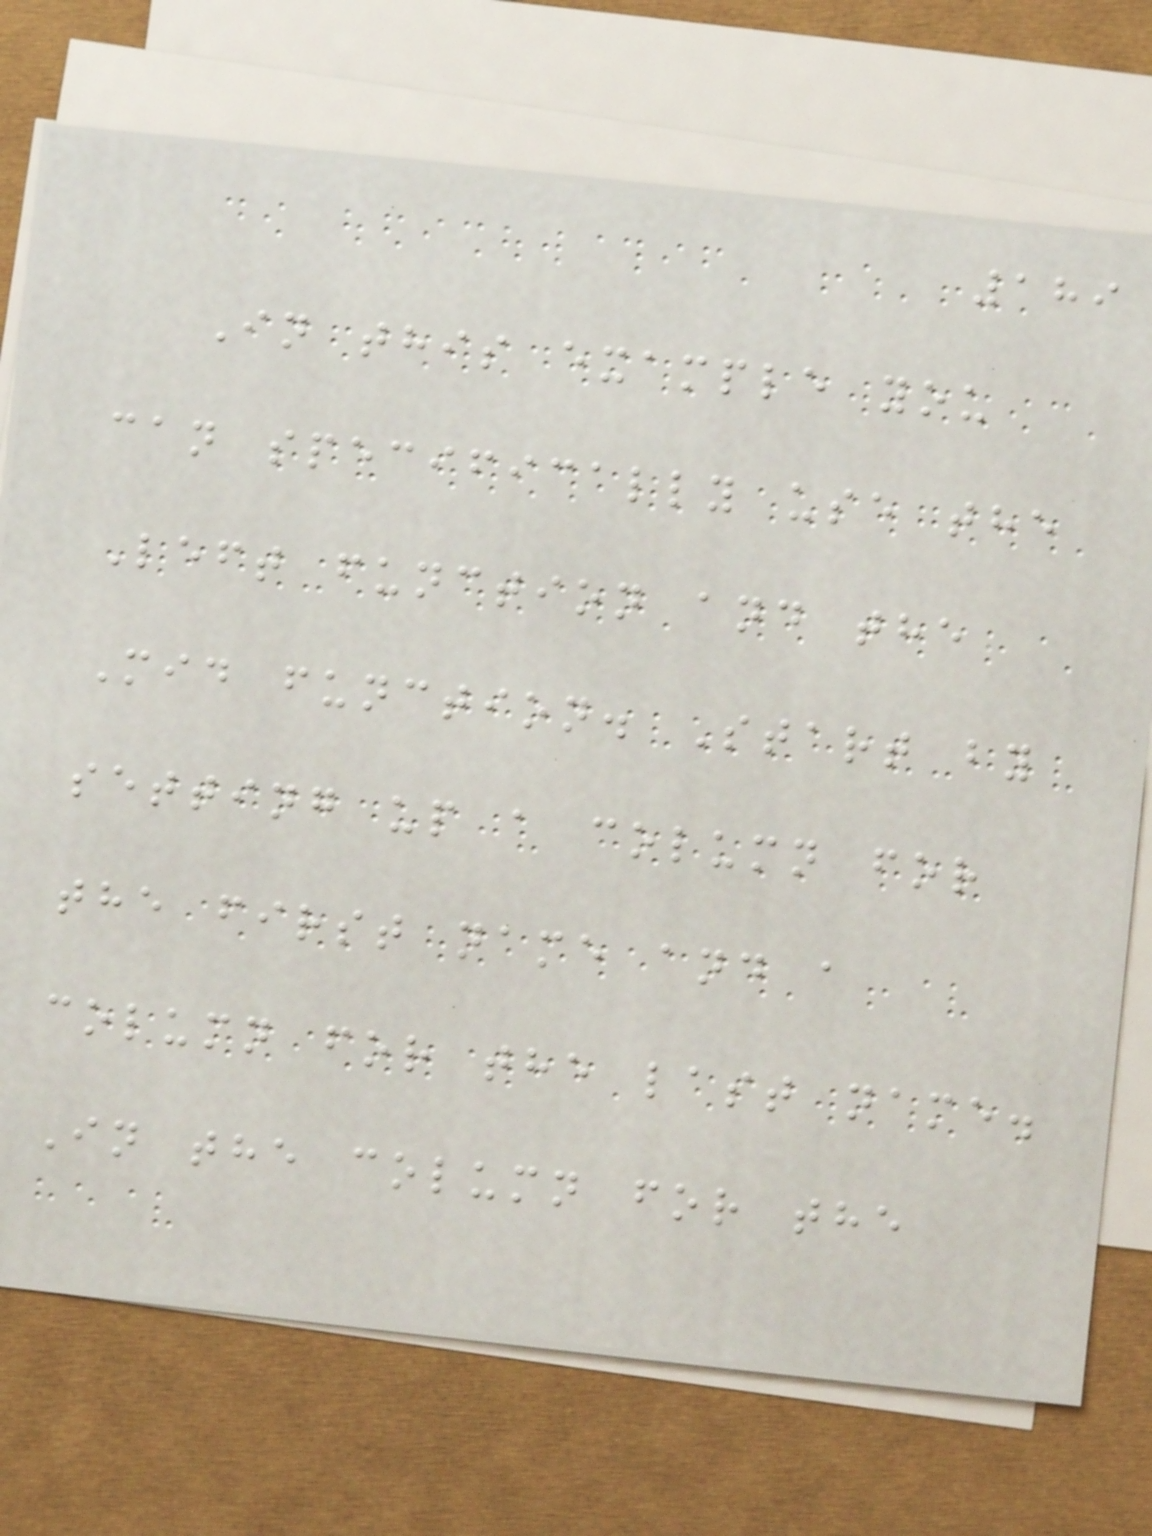189
In this example you
can specifically use the
Left function and the
Mid function. Start by
setting up a column for
the first name and a
column for the last name.
In the column for the
